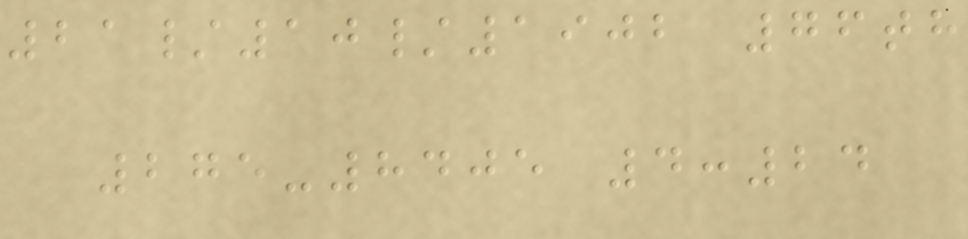21/10/1902 76th
275-8405 4:24
